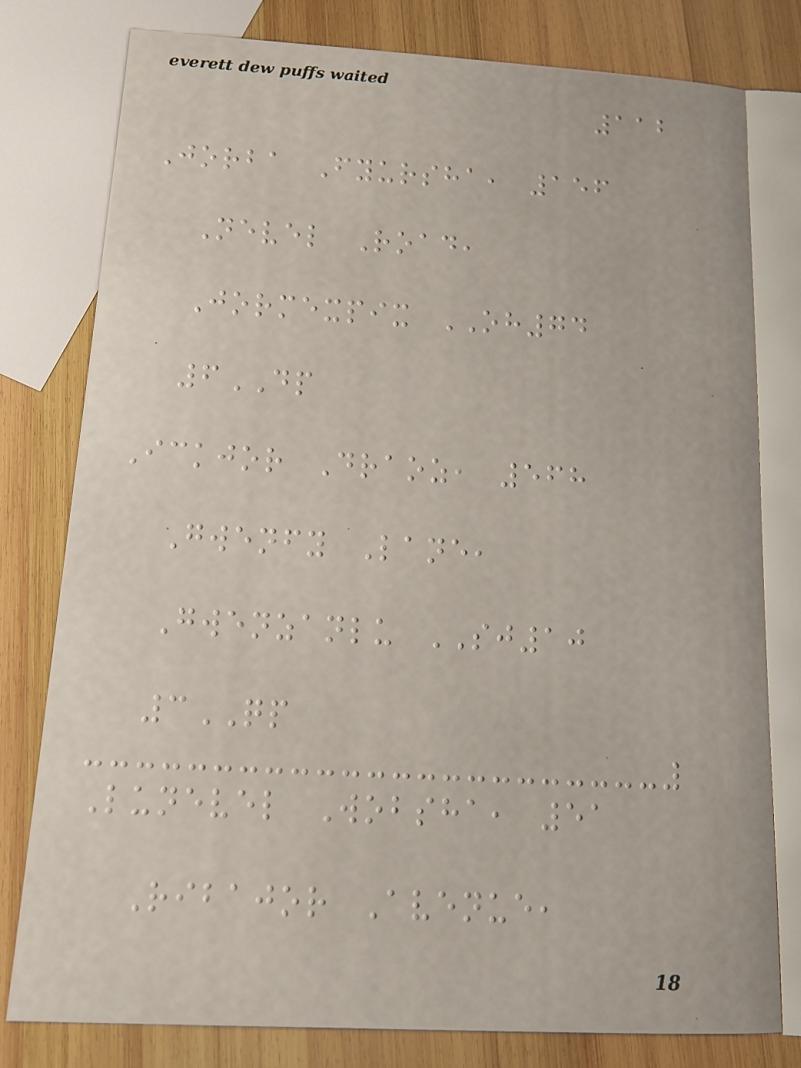112
Jorba Fyursha, 156
Nevel Road,
Jormexpix OH74
6DP
Ickjor Draoz, 568
Gwenfy Lane,
Gwenzanlu SJ10
3QP
Lunevel Wobsha, 51
Ribajor Avenue,
